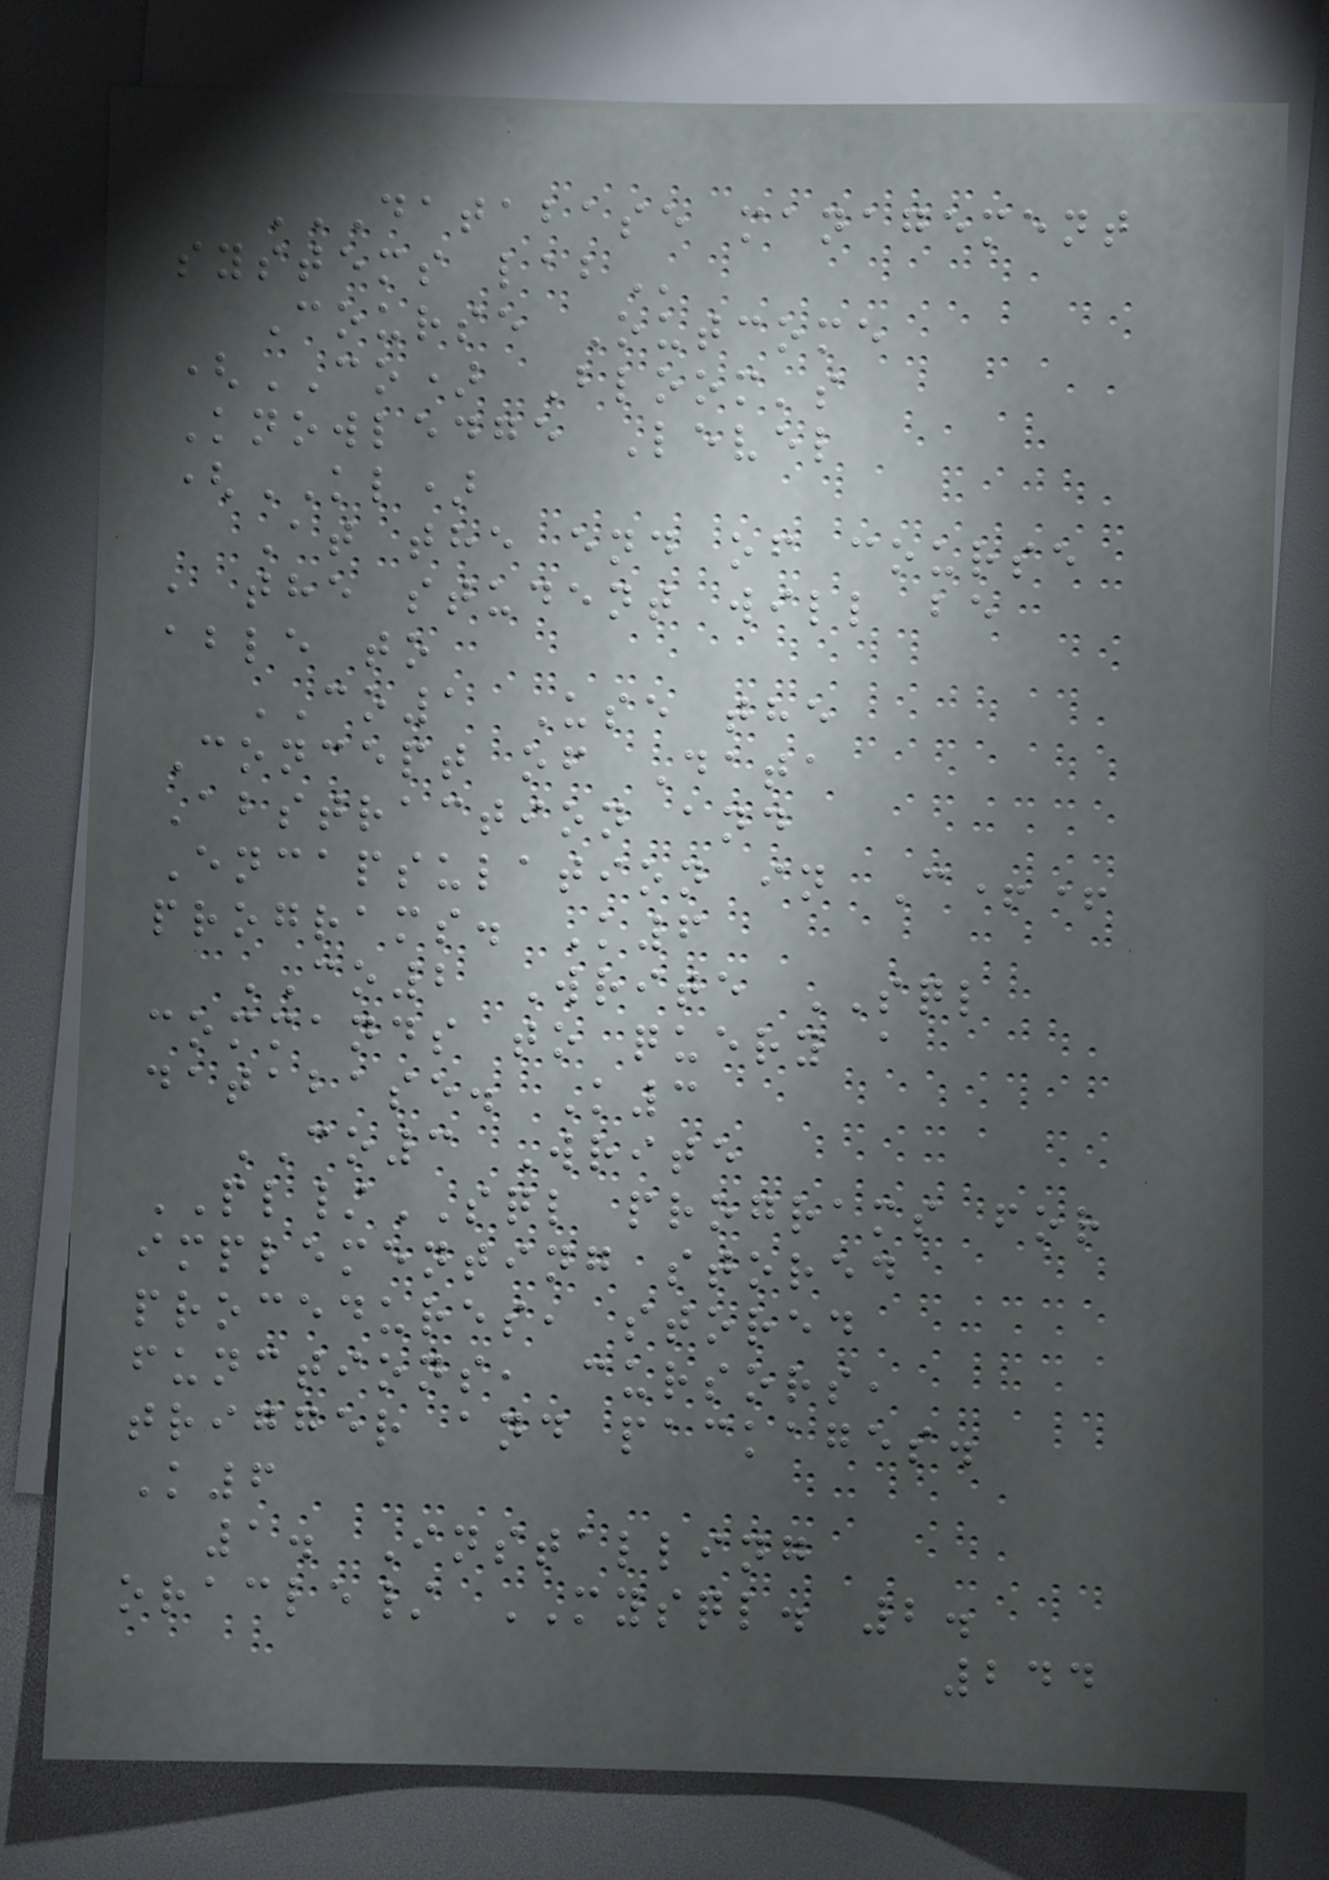DATABASE MANAGEMENT
SYSTEMS LAB
Course Outcome
(CO) Bloom's
Knowledge Level
(KL)
At the end of course
, the student will be
able to
CO1 Use the
Concept of Data
Abstraction and
Encapsulation in C++
programs. K6
CO2 Write SQL
commands to query a
database. K3
CO3 Write
PL/SQL programs for
implementing stored
procedures, stored
functions, cursors,
trigger and packages.
K6
1. Installing
oracle/ MYSQL. 2.
244
